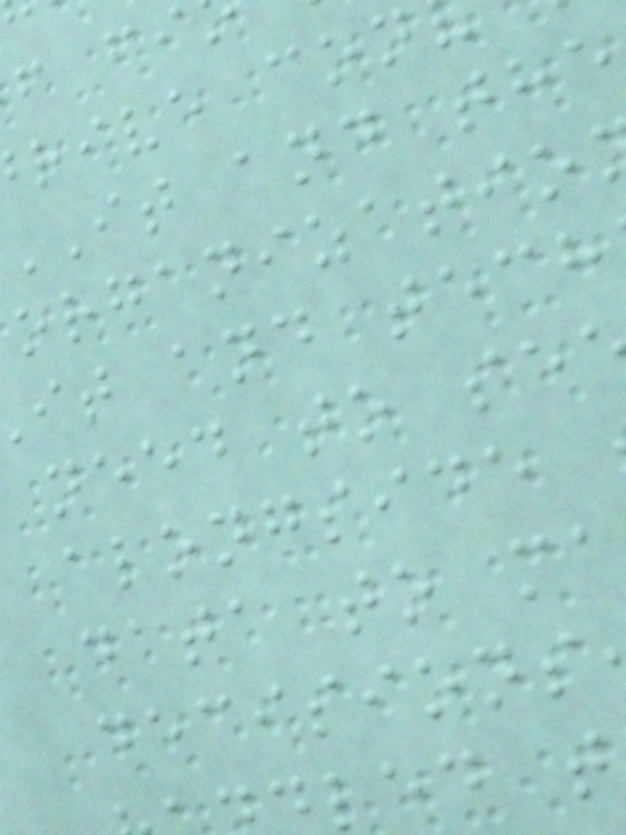rive con
it and the
organizatio
it and tech
need to se
alongside
data to ma
decisions
